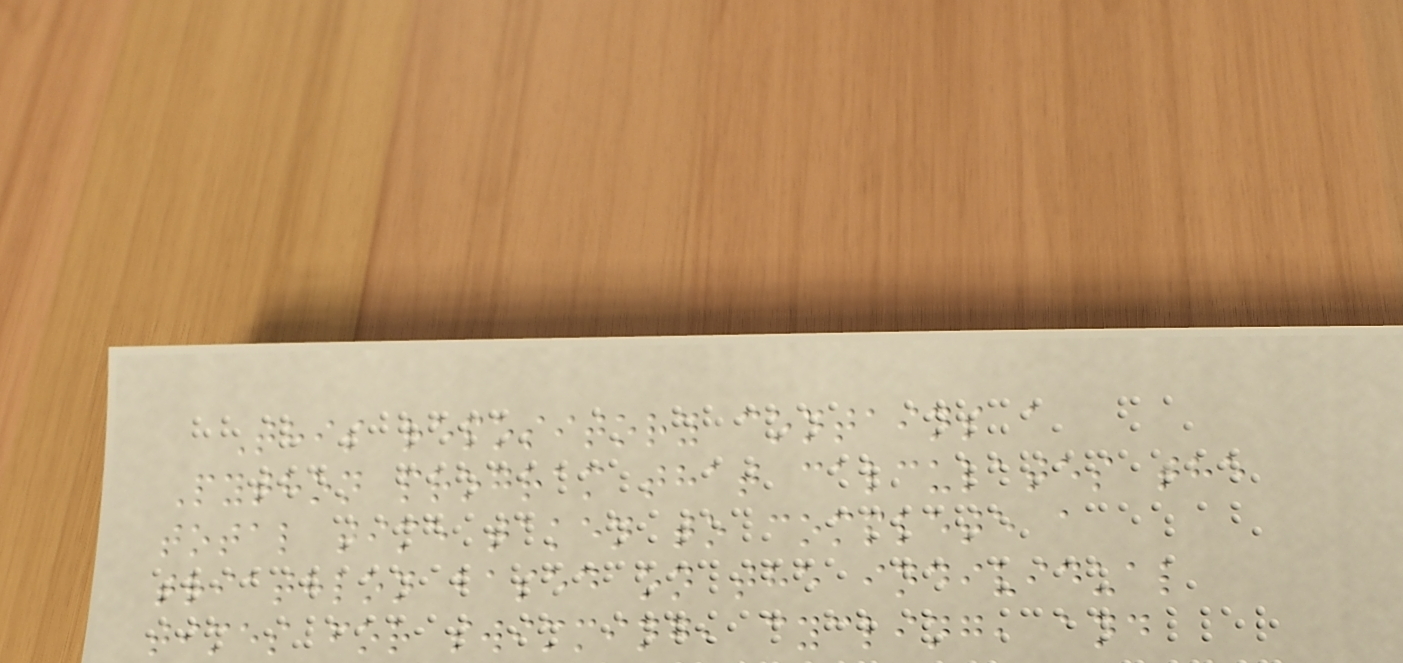This repository contains a
Python program that calculates the
total time taken to complete a
triathlon based on the individual
times for swimming, cycling, and
